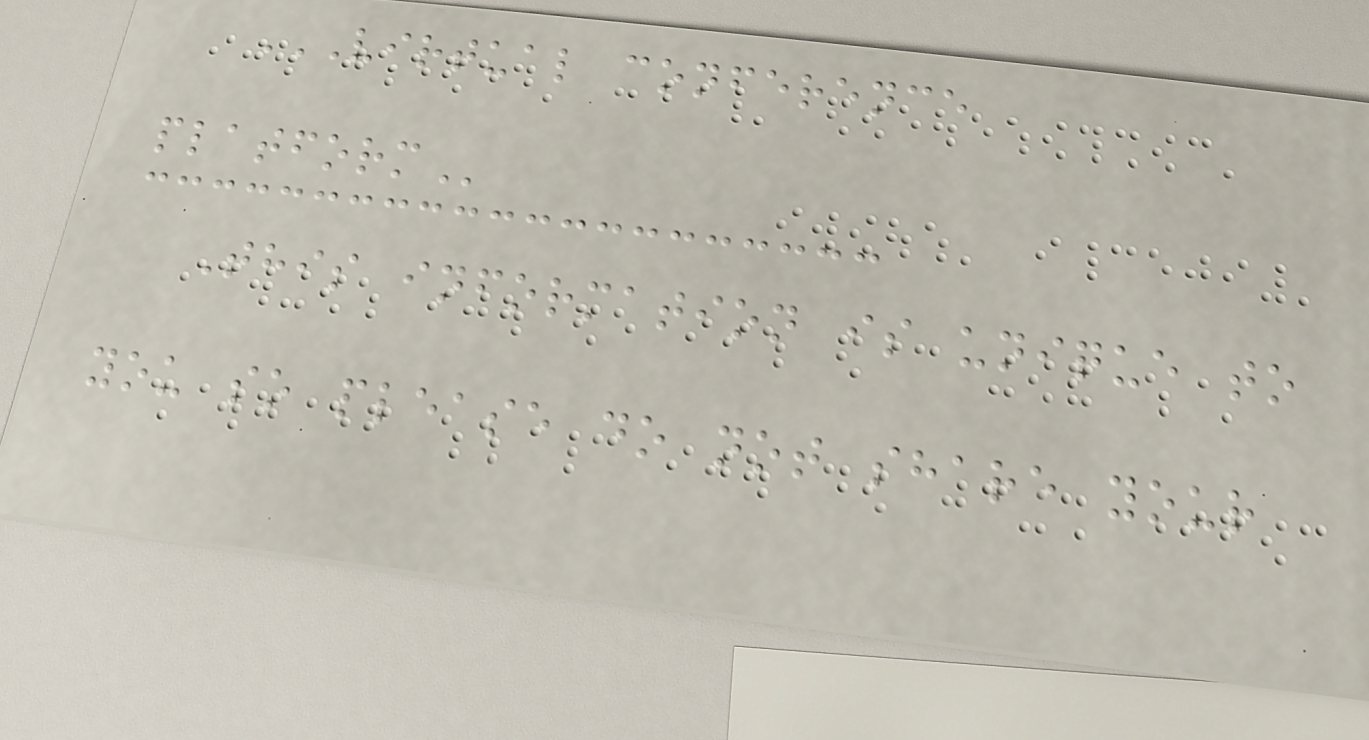VIRTUAL CONFERENCE
PLATFORM
This information is unique to
you so please do not share your
